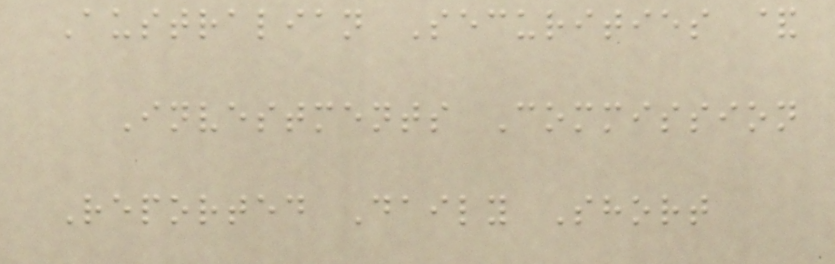Australian Securities &
Investments Commission
Reported Daily Short
